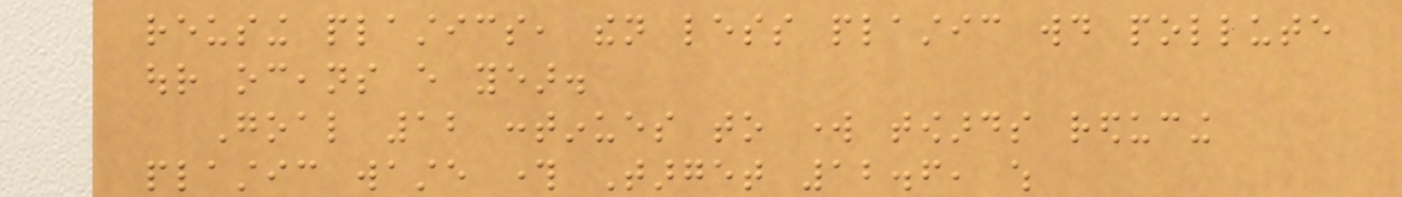reusing plastics, then less plastic would pollute
our oceans every year.
Goal 12 continues to work towards reducing
plastic waste through Target 12.6, which
